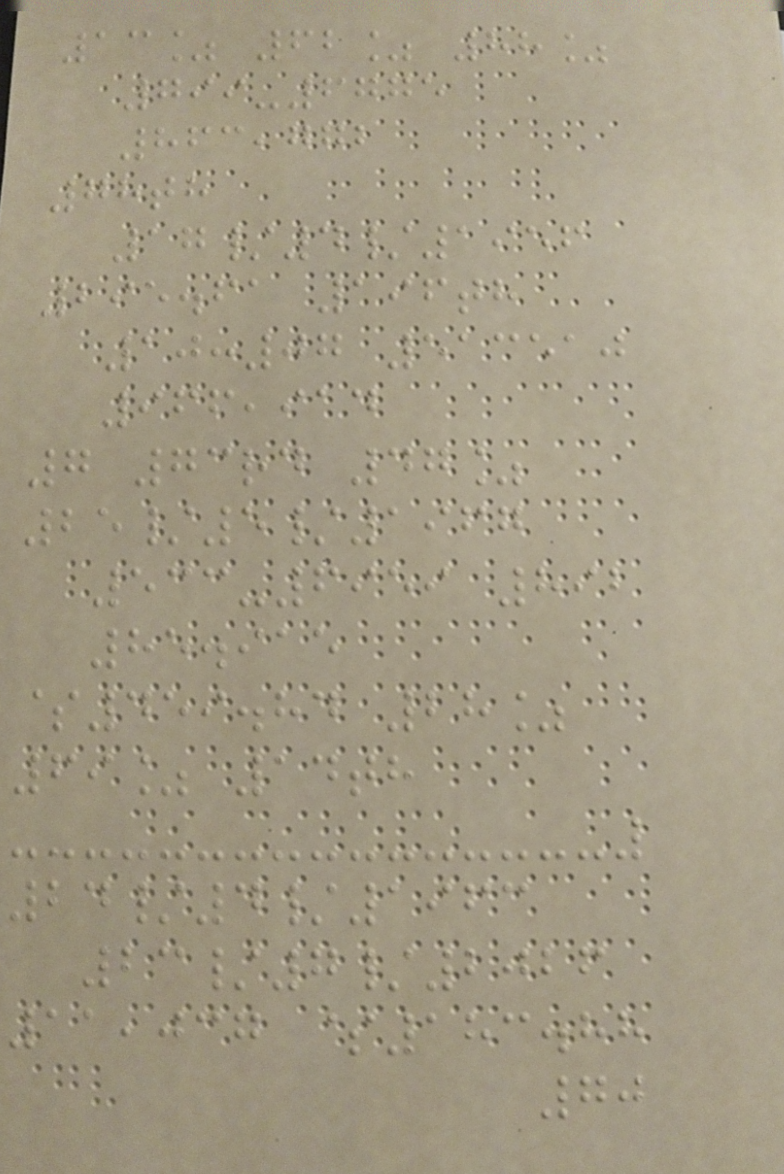13% 62% 88%
799-6775
863,772
78th
17/4/1956
295.61 196th
10:07 513510
966,914
7 73rd 47%
25/5/1967
533-6959 892
85.915
$459.84 28%
69% 14th
24/4/1963
23/7/2026
11,037 $183.88
70
